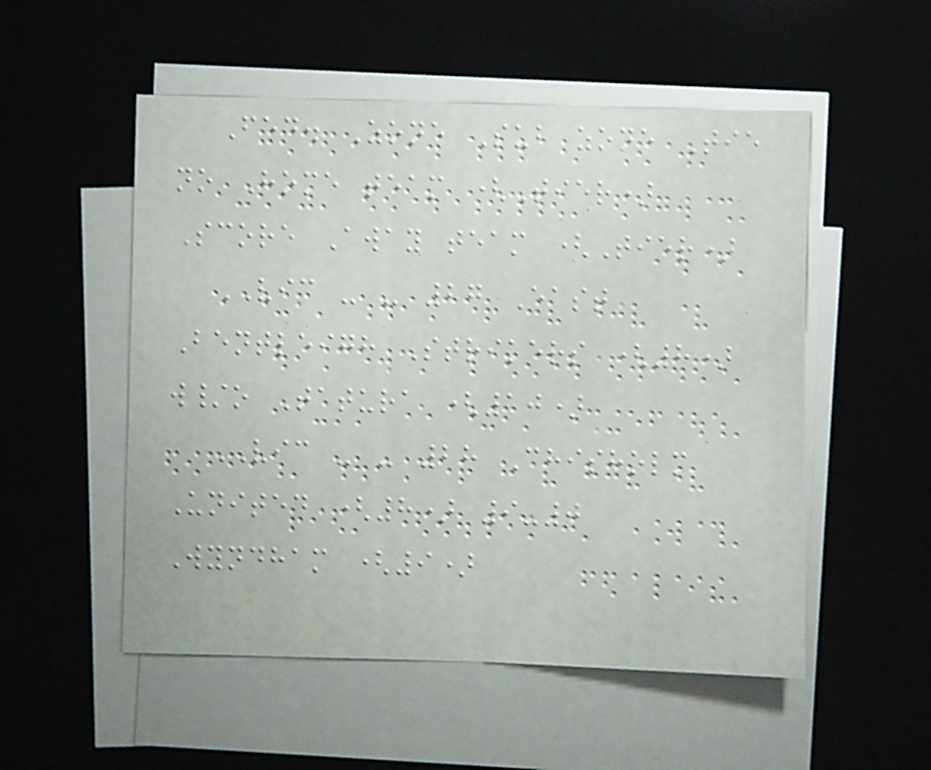Fed. Zone Sub zone Tie
no Home team (Tier)
Score Away team (Tier)
VIC - - 27 East
Bentleigh Strikers (8)
w/o Tatura (10)
VIC - - 28 Chisholm
United (8) 9-0
Wyndham (9)
